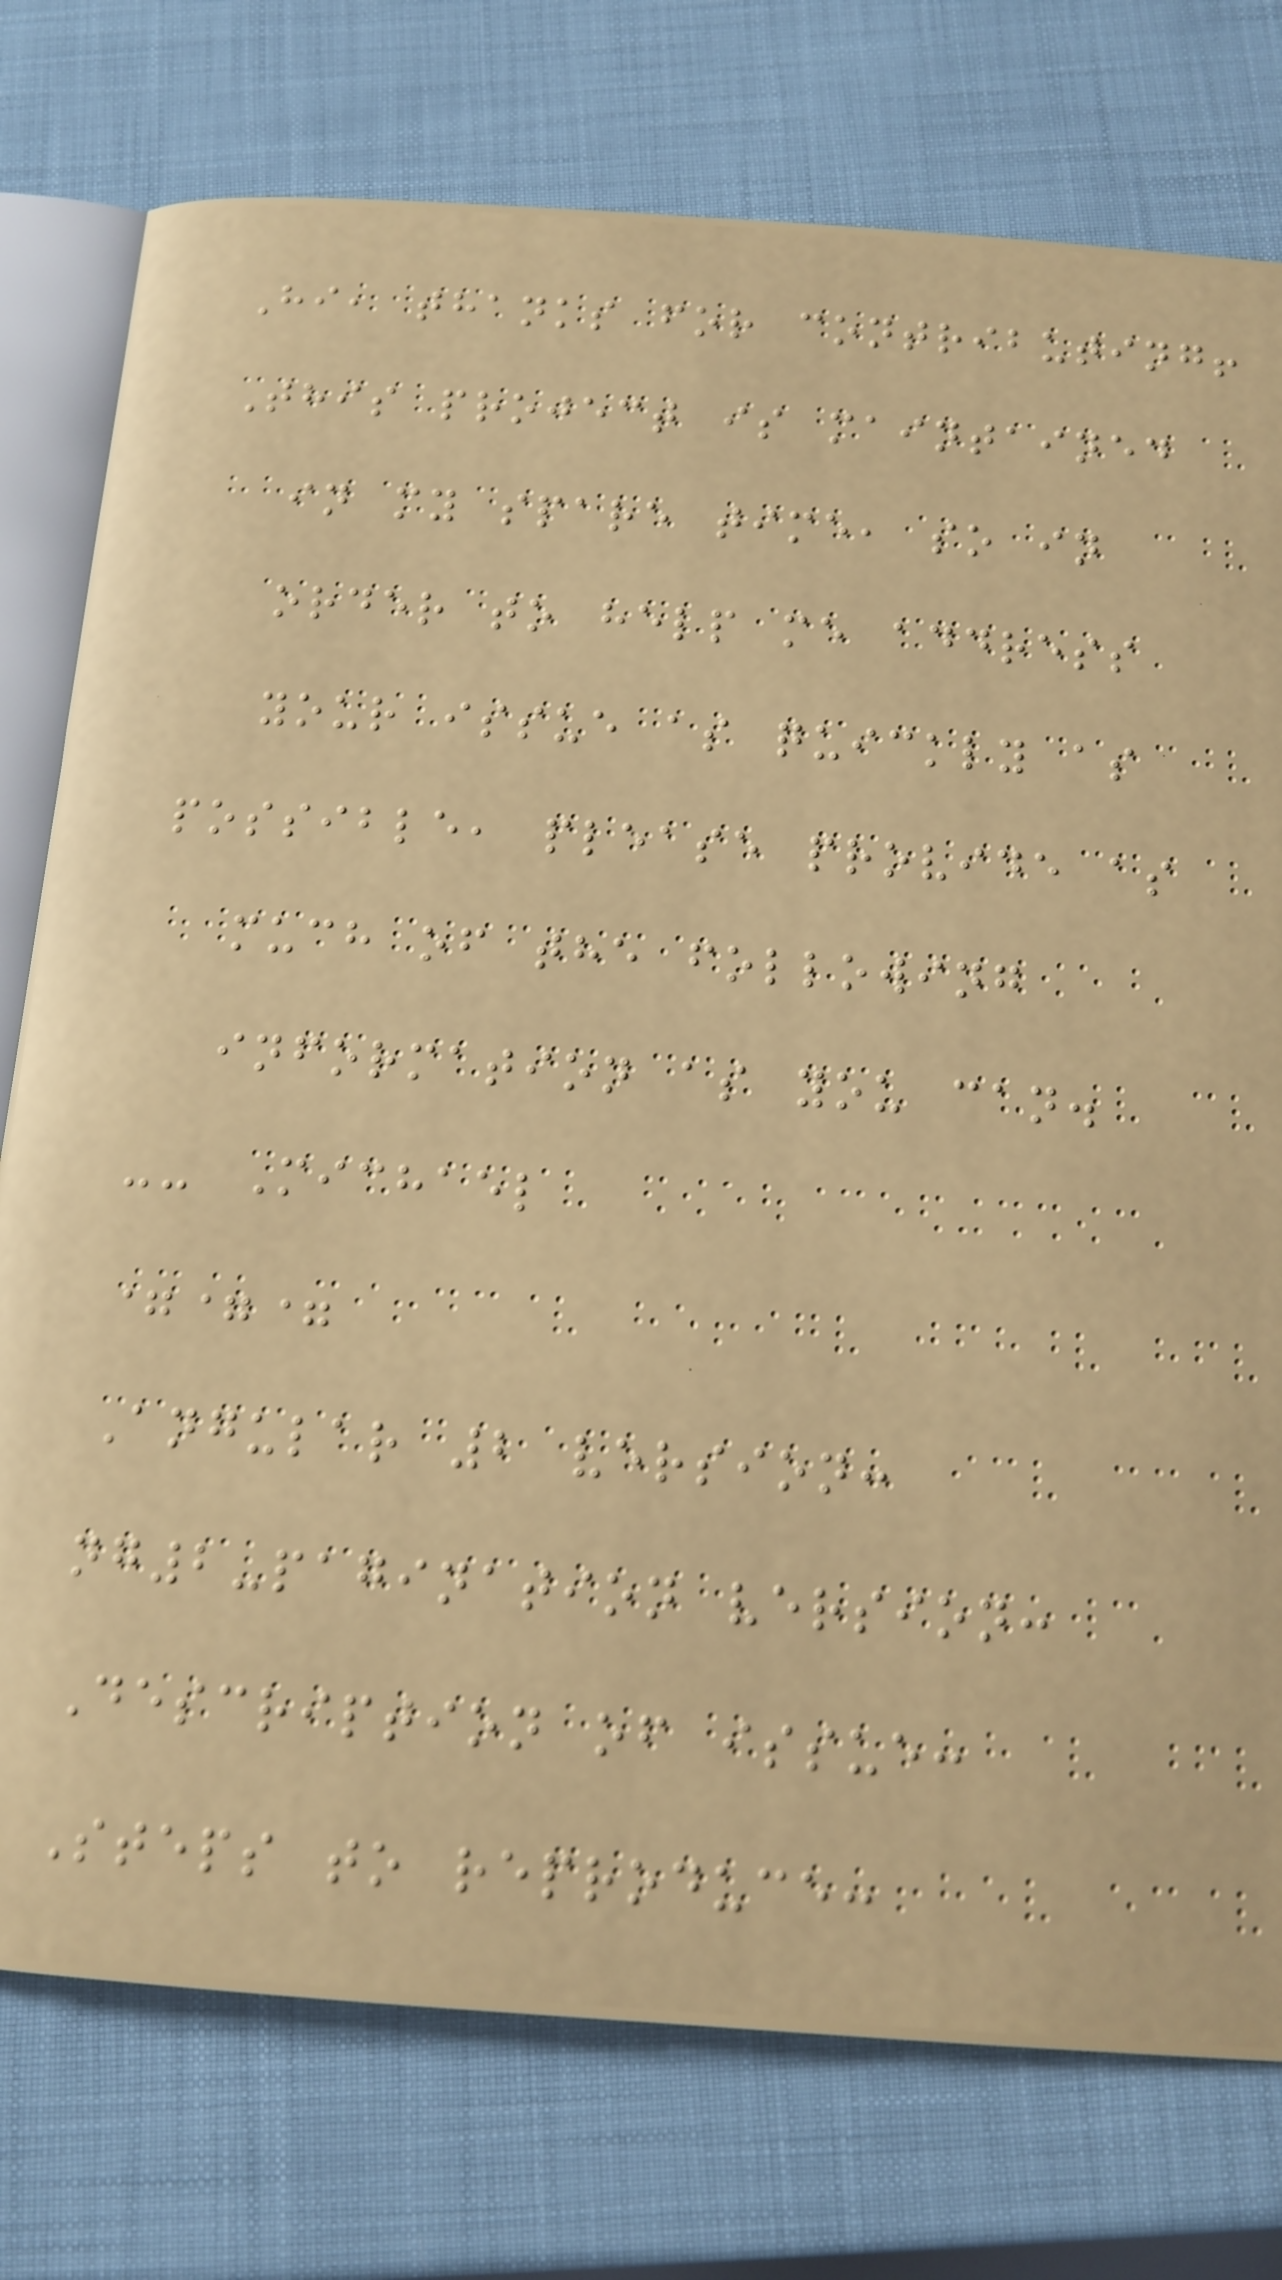Hi, thanks for contributing!
This project is maintained
in my spare time, so in
order to help me address
your issue as quickly as
possible, please provide as
much of the following
information as you can.
-- Michael
===
Angular 2 version:
ng2-pagination version:
Description of issue:
Steps to reproduce:
